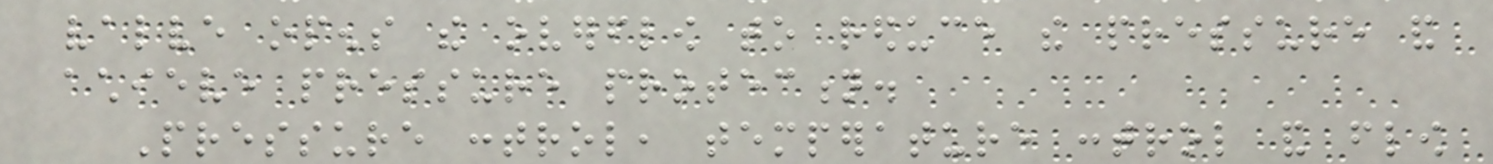valve opens the overflow to reduce the pressure and
achieve pressure protection.
Pressure control, temperature control and flow
